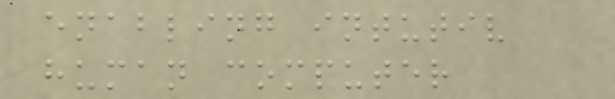enabling intutiv
human computer
